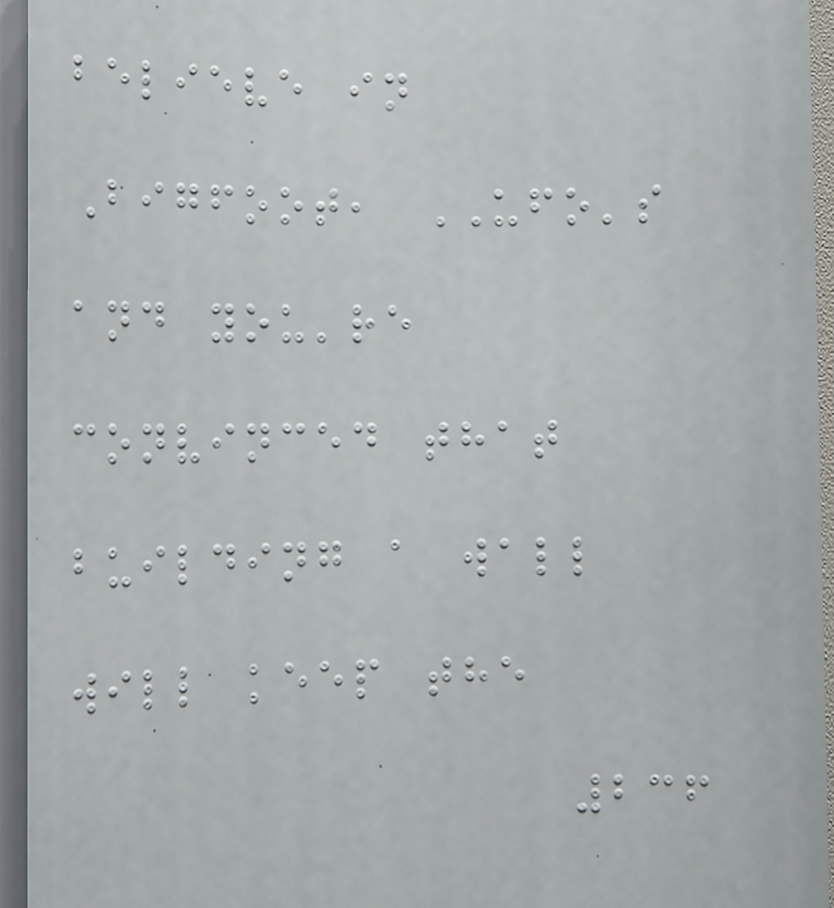believe in
Bigfoot, UFO's
and you're
convinced that
building a wall
will keep the
236
